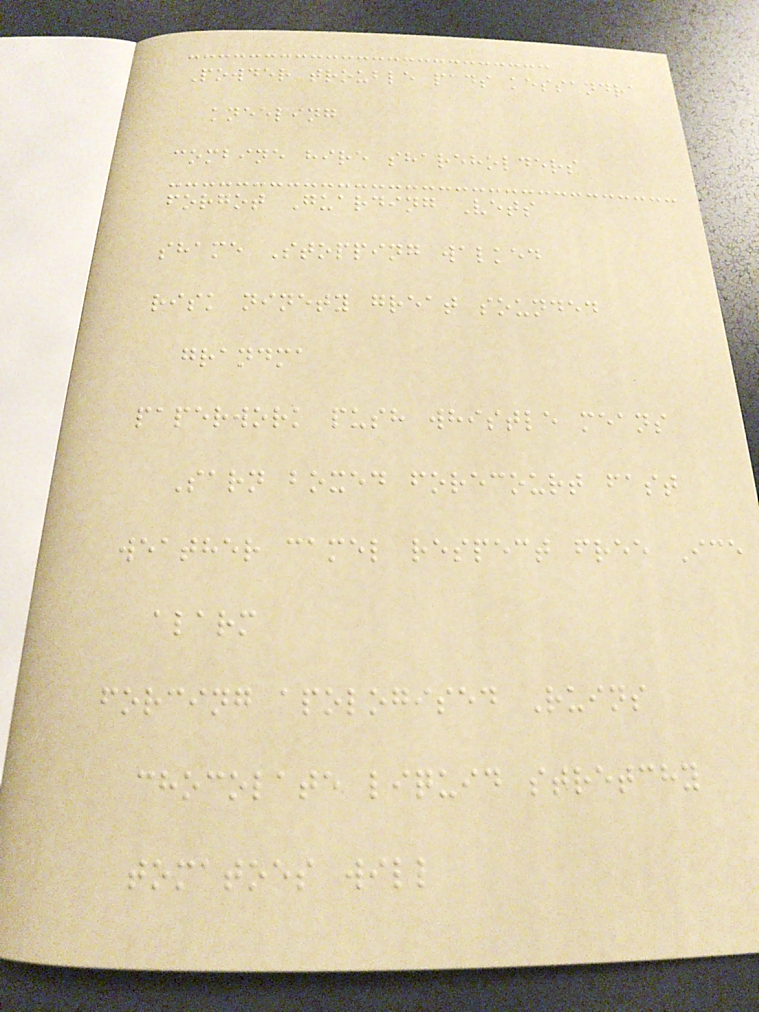Powder trouble pads kessandra
kneeling
combine hire shareholders
forgot Guarding Vets
shame Stopping walked
risk ninety great sounded
grandma
paperwork push whistle means
Sarn boxed forecourt fast
weather camel respect free Ice
alarm
forcing apologised Ruins
chocolate liquid stretchy
tomatoes will
